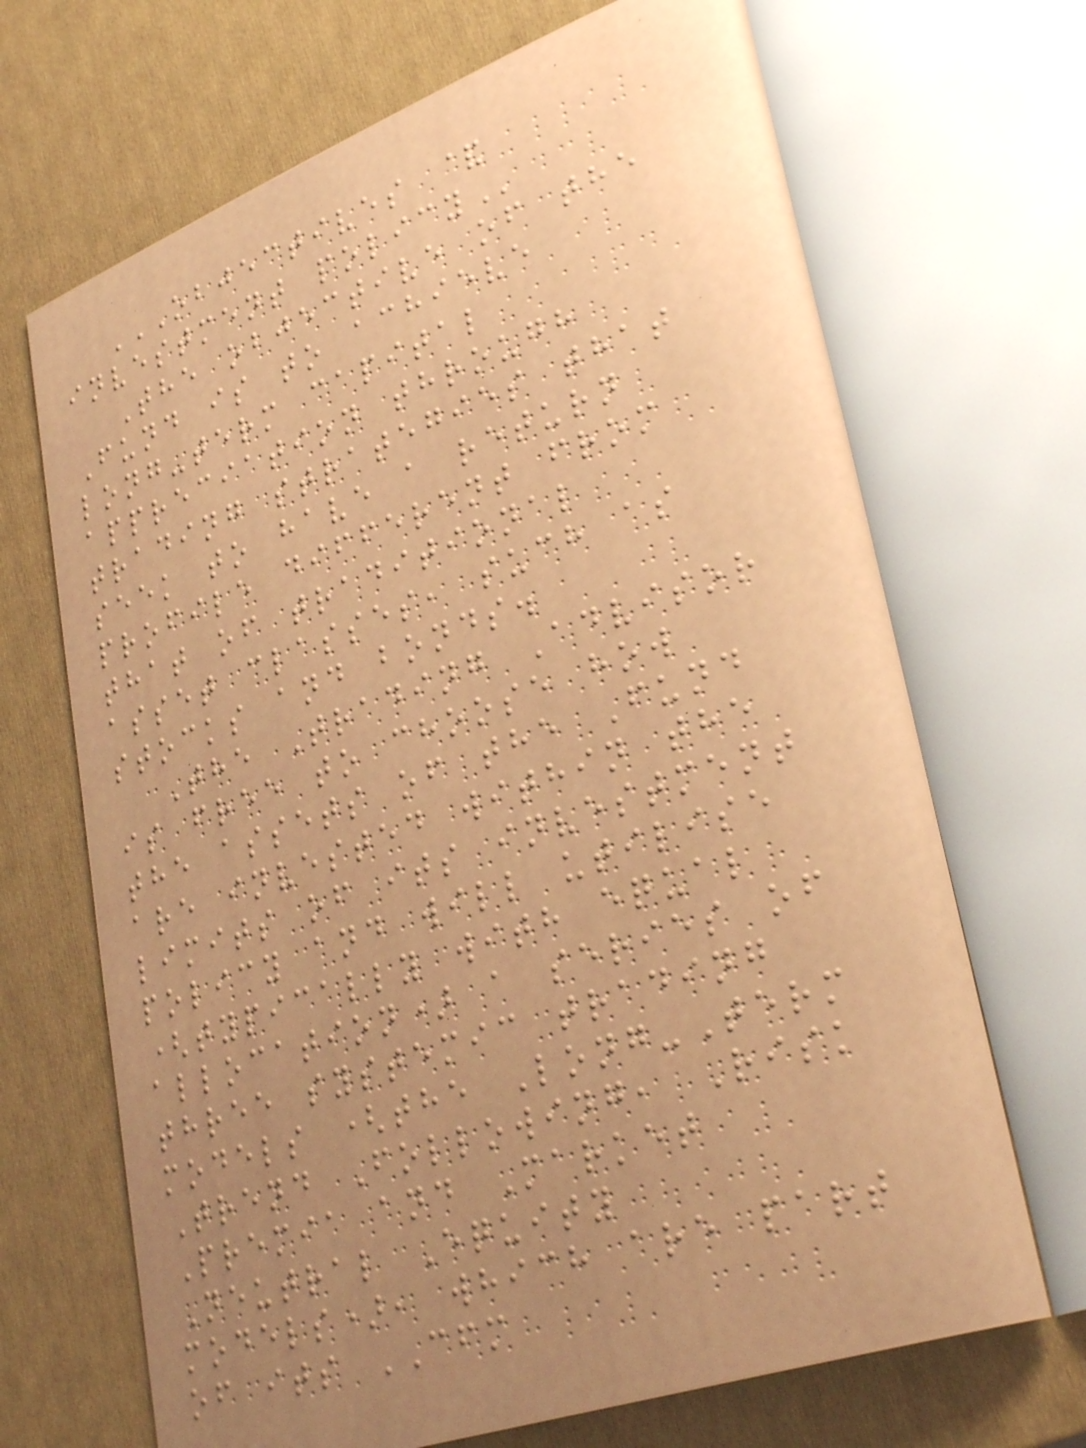OBJECTIVES &
INVESTMENT POLICY
The objective of the
Fund is to achieve
long-term capital
appreciation through
trading strategies that
seek to have a return
profile different from
that of traditional
asset classes, such as
stocks and bonds.
The Trading Advisor
is free to choose how
the assets of the Fund
are invested within the
limits of its investment
policy and will utilise
(typically with equal
allocation) a series of
three systemic trading
models (the Long-Term
Trend Following, Risk
Premia and Market
Neutral Equity
models), which are part
of its CFM
